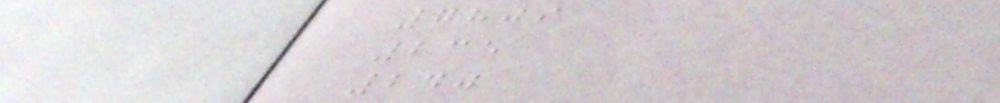7809
235
240
